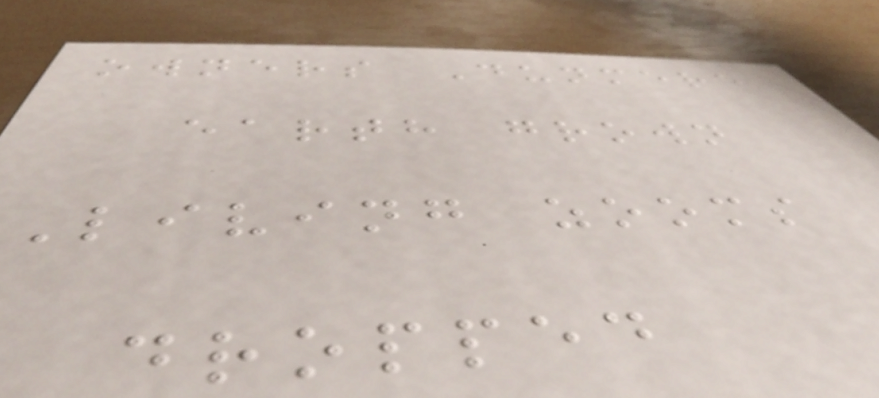owners Dunmere
earth grown
Living zooms
dropped
